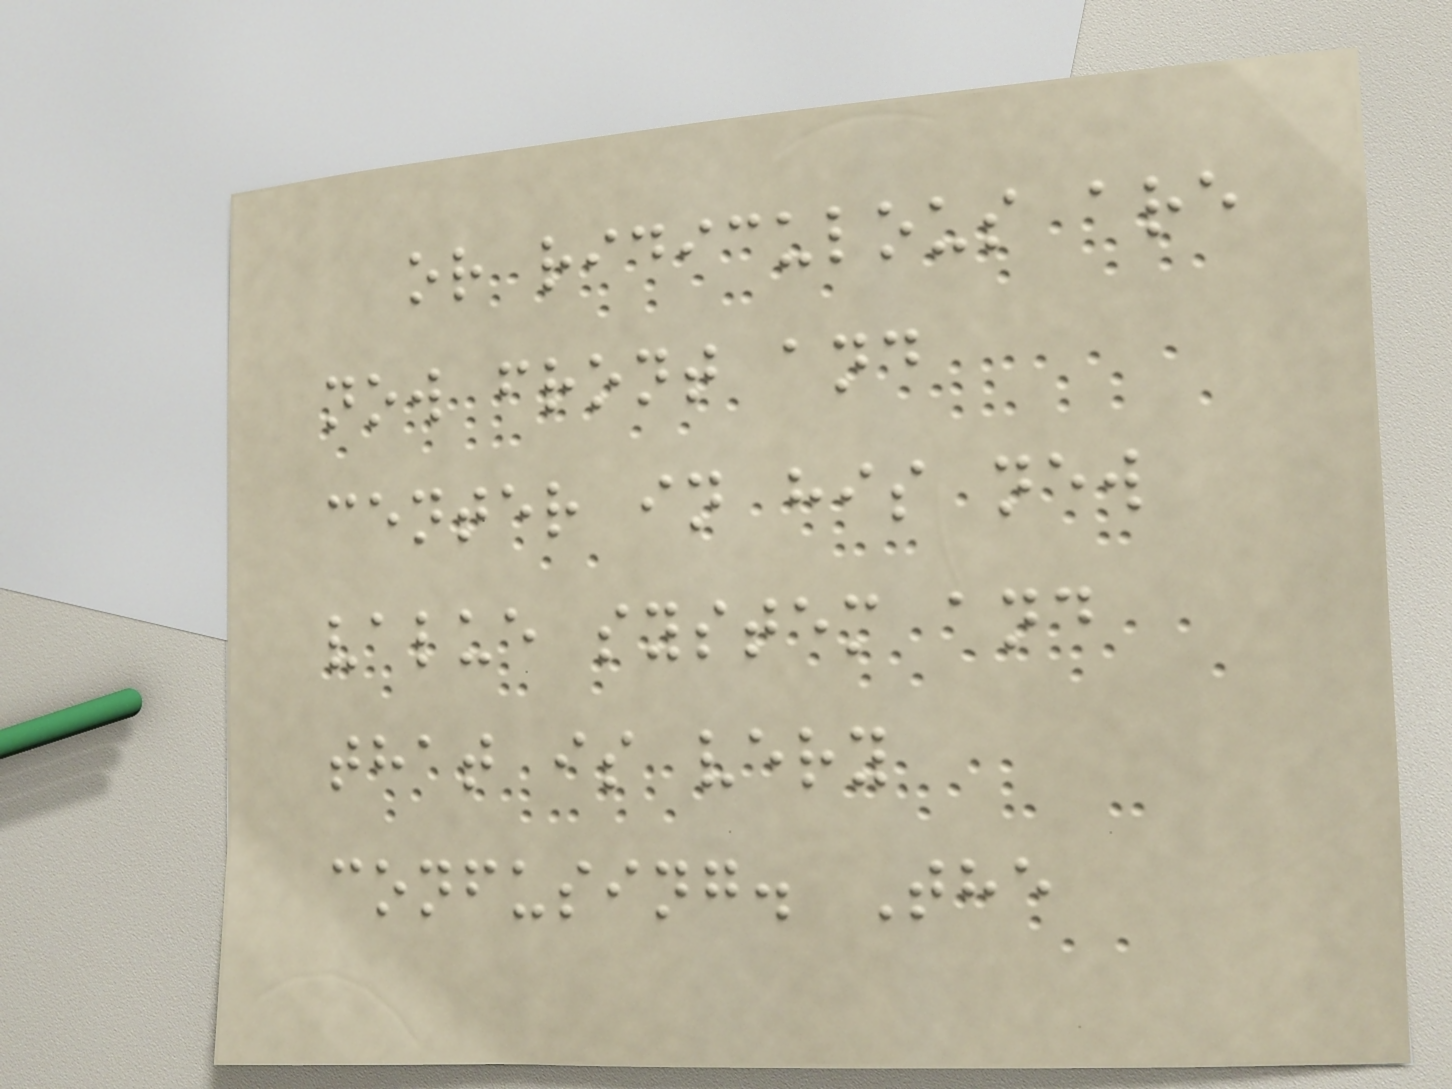or ridiculous are
now front and
center in his new
value system and
that is very
confusing. The
